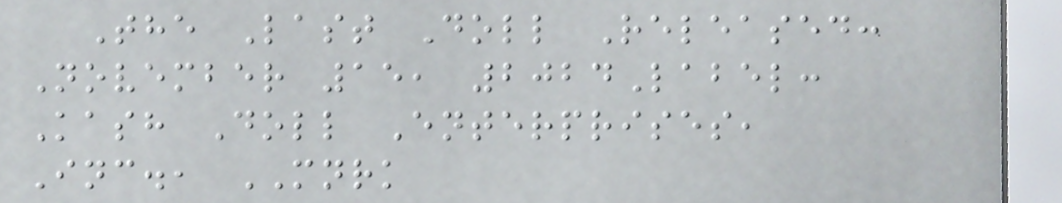The Last Doll Released:
November 15, 2024Label:
Kash Doll Enterprises,
Inc., MNRK
